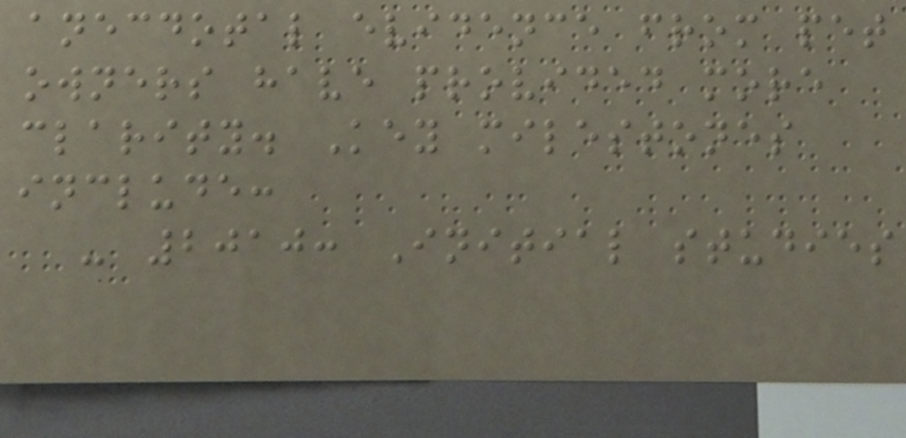anecdotal evidence from pet
owners have provided more
clarity. Key milestones
include:
- 2010: Initial studies
